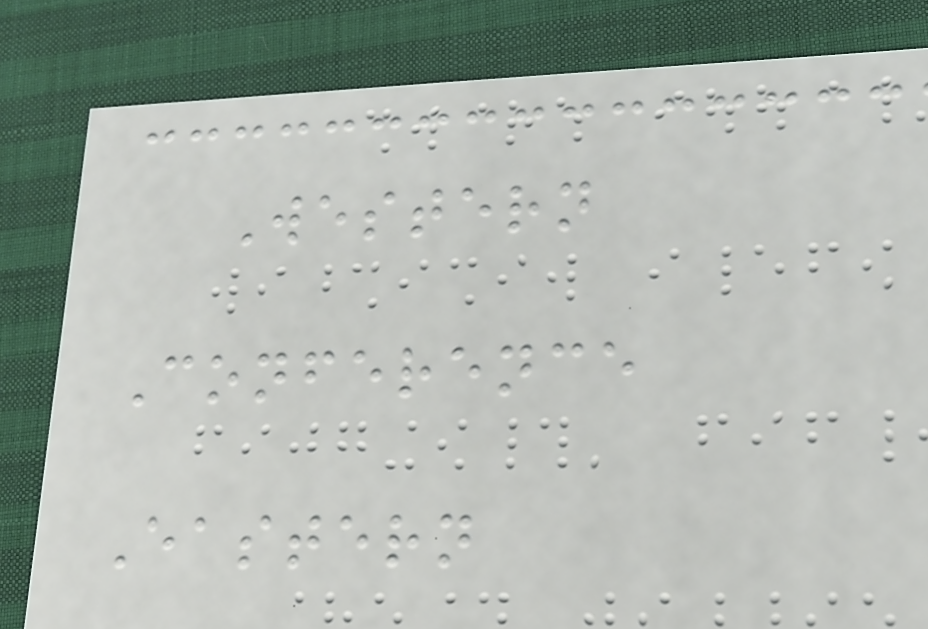Western
Conference
Eastern
